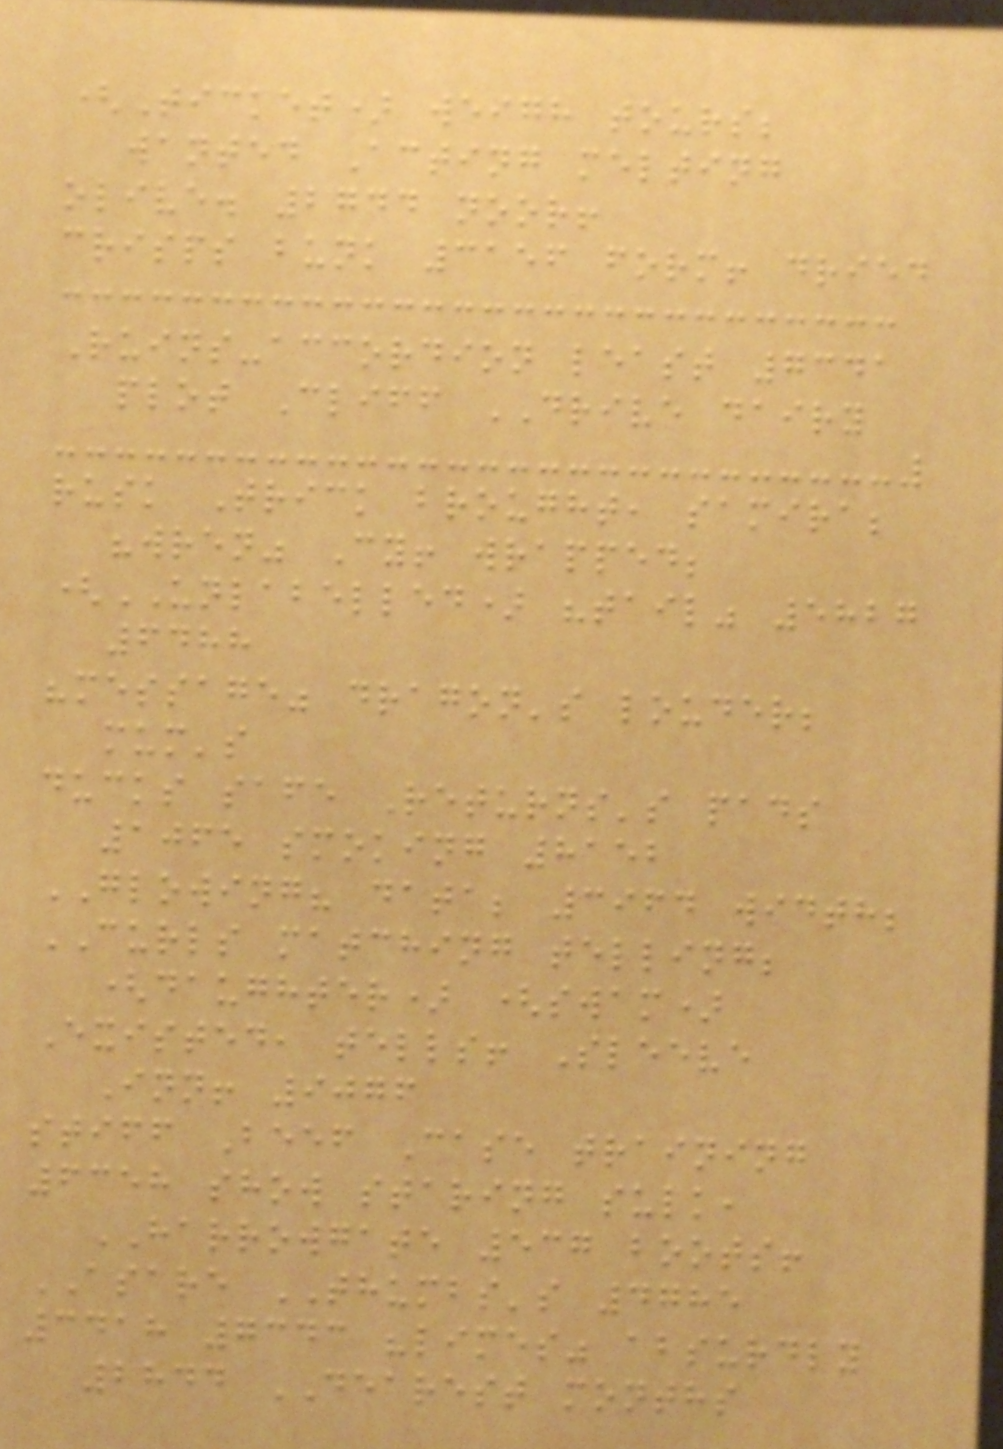(Ticket) weigh tours;
wanted Acting melting
olive. 2744 noor!
crisps bunk 3156 form! dried
Ruins-accordion least 7341
plot Cliff DRIVE dairy
rusk Trick brought, samira;
"wren" Cy! wrapped;
(UNLABELLED) "tail" 5827
6488
"message" dragon's louder;
mum's
ducks safe Returns's pads
1065 smoking 8152
GLOWING? data; 3964 width;
CURLS matching telling;
(daughter) (swam)
Existed, tells! Sleeve
Inn! 9076
stiff Beef Case training
6358 show staring sulk,
HARROWGATE 537 boots!
ASARE THUMBS's 4785
3418 7343 "limes" absurdly
2844 DEAREST months
